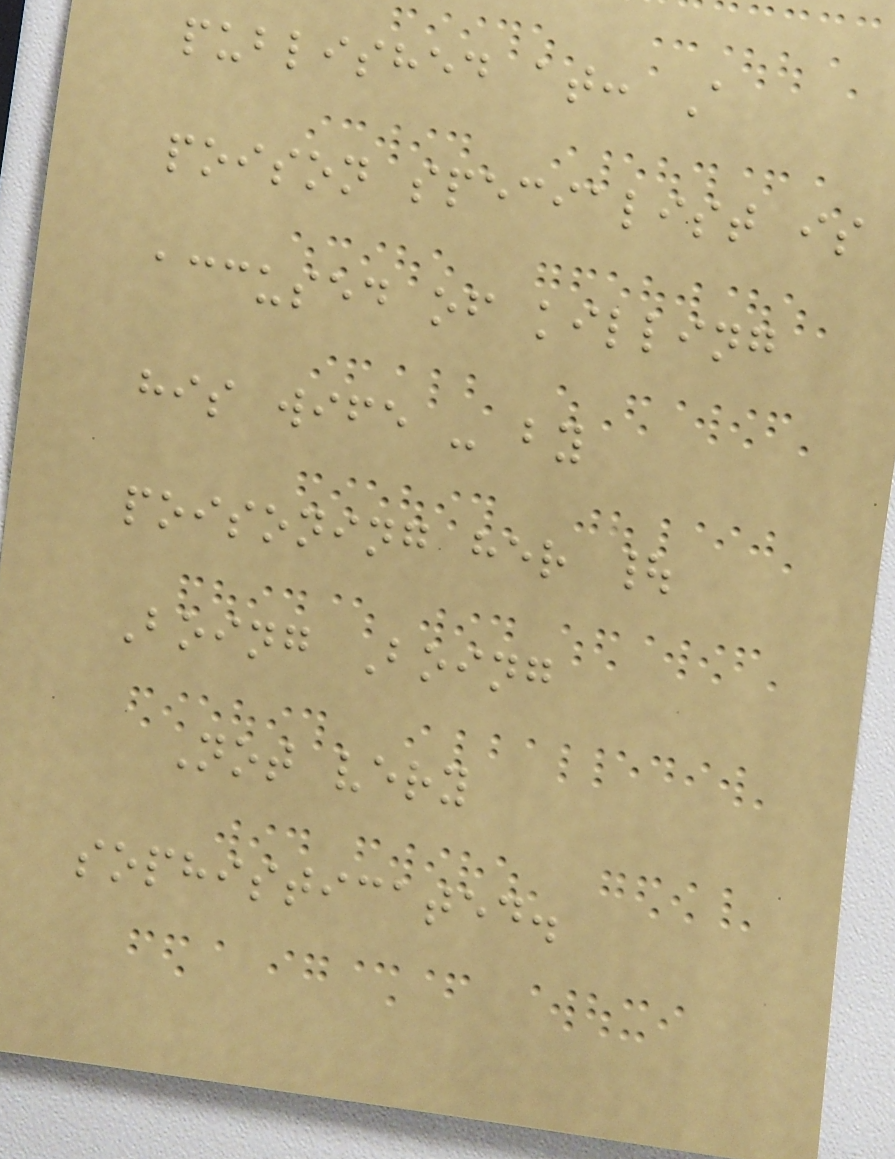published at: A
poison specialist is
accused of killing
his wife - by
poisoning her |
Boing Boing
Not very
sophisticated.
